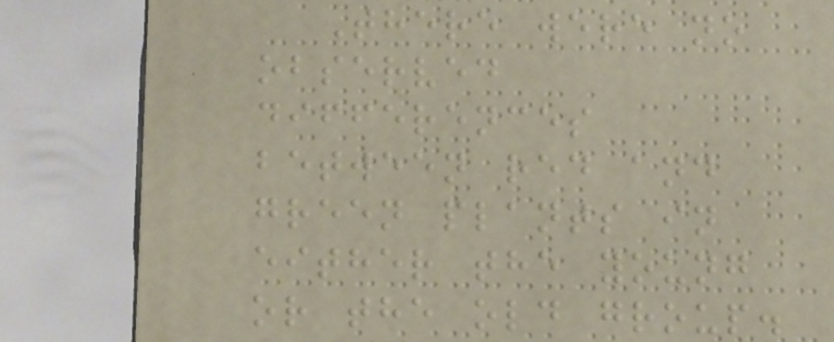There were no
observed
differences
between red and
green plants in
either the young
or the old group.
